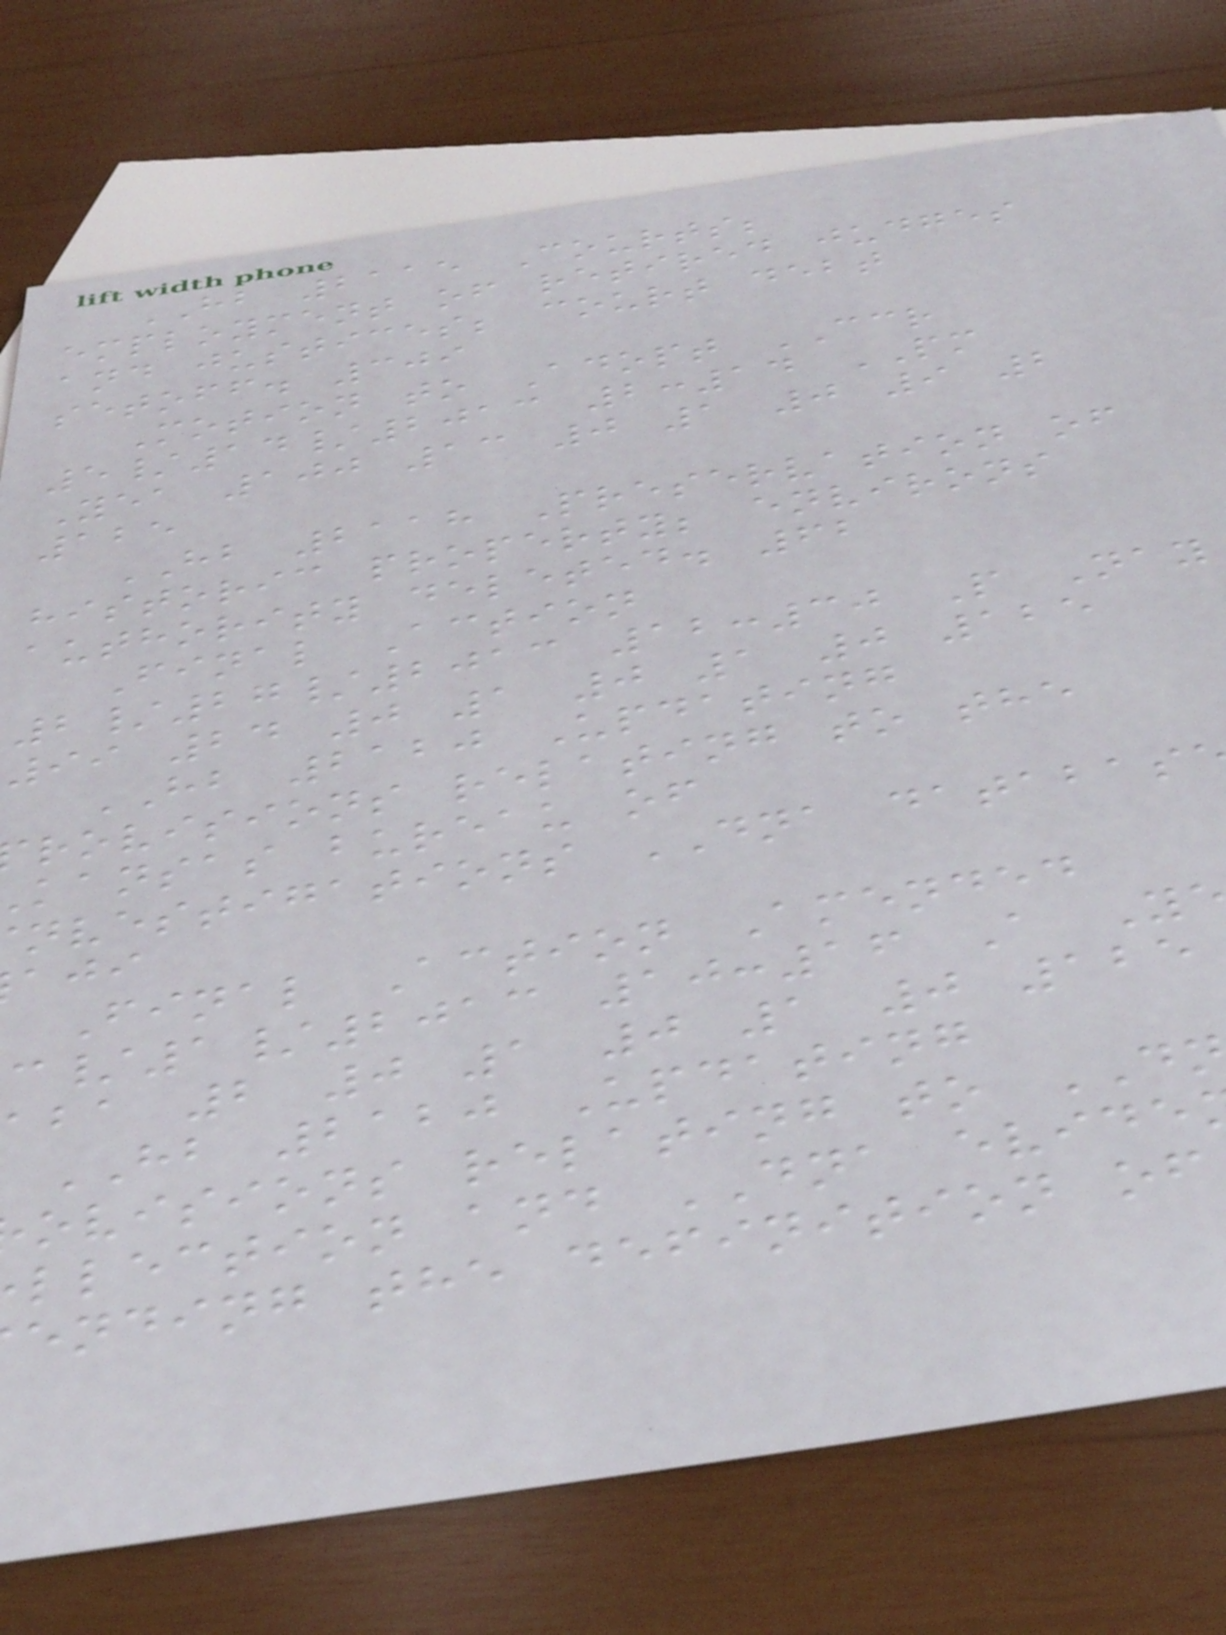HB 2115 Courts;
employment of retired judges
and justices; court debt
setoff. 309
Motion to Adopt CCR
5/14/2013 2:14 PM
Yea 100 13 0 1 0 9 2
125
HB 2118 Preservation of
historic property; environs
authority deleted. 62
Final Action
2/27/2013 12:30 P Nay
99 24 0 1 0 1 0 125
HB 2120 Updating
rovisions relating to the
kansas bureau of
nvestigations DNA databas
Final Action Amended
/1/2013 10:16 A Y
aba 2 0 1 0 1 0 125
HB 2120 Updating
ovisions relating to
llection and DNA evide
ending the definition of
